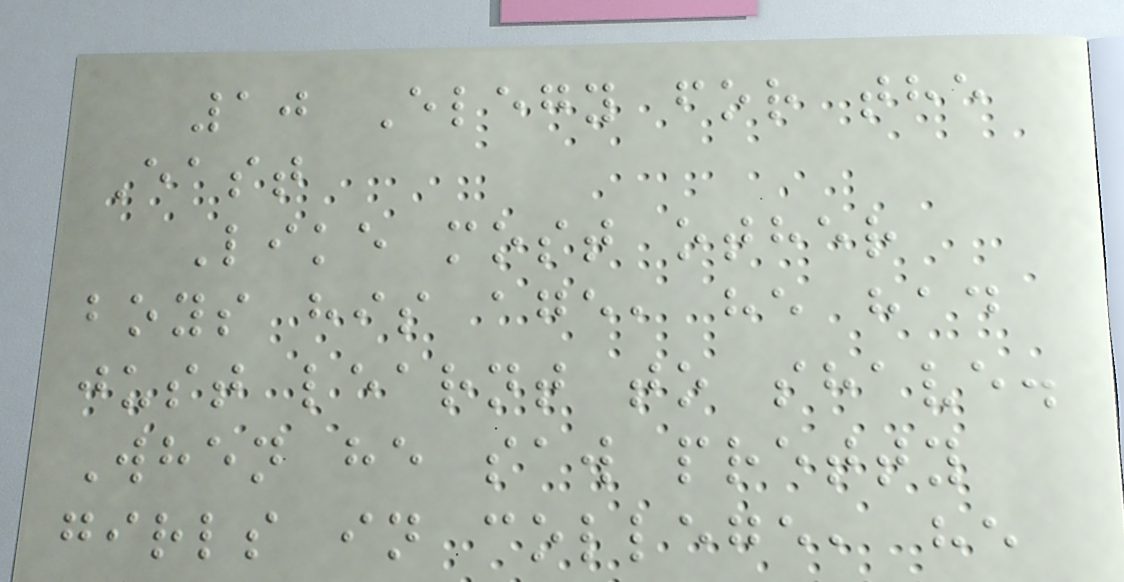10 Elegy for the
East
Like most other
boys his age, he had
just learnt to shave.
When he saw pretty
girls in college, he
